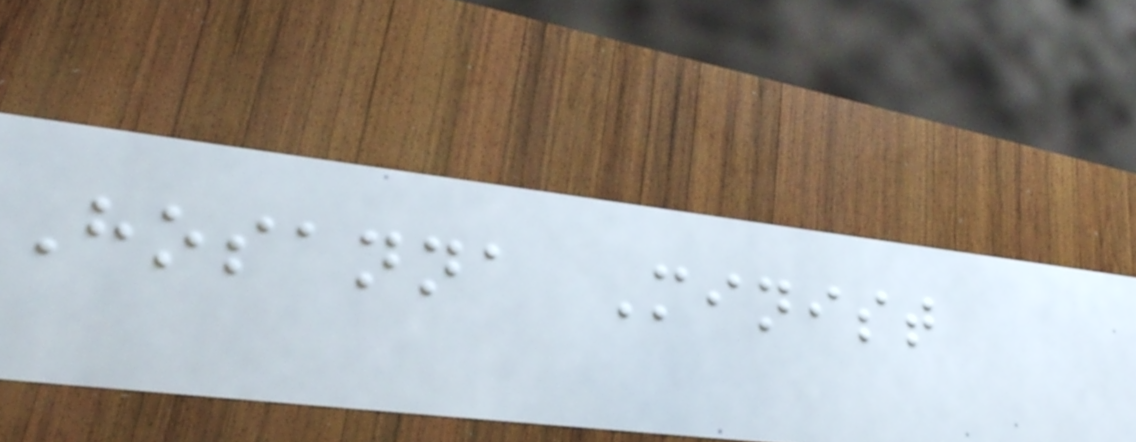Hosanna Minist
